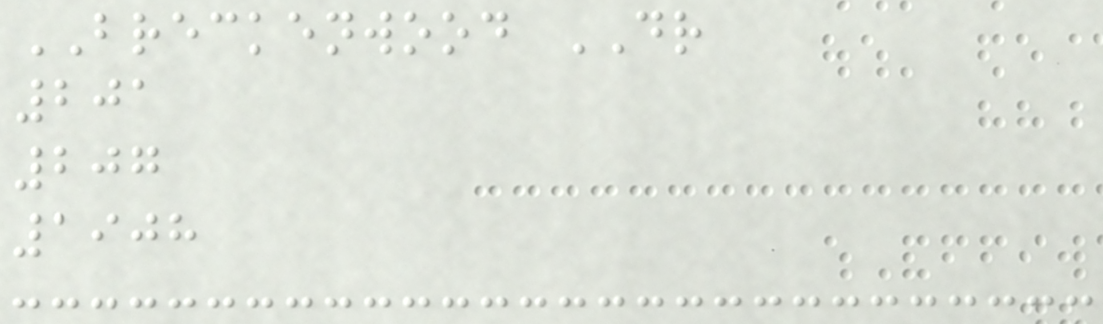BRECKENWOOD DR
201
207
1908
